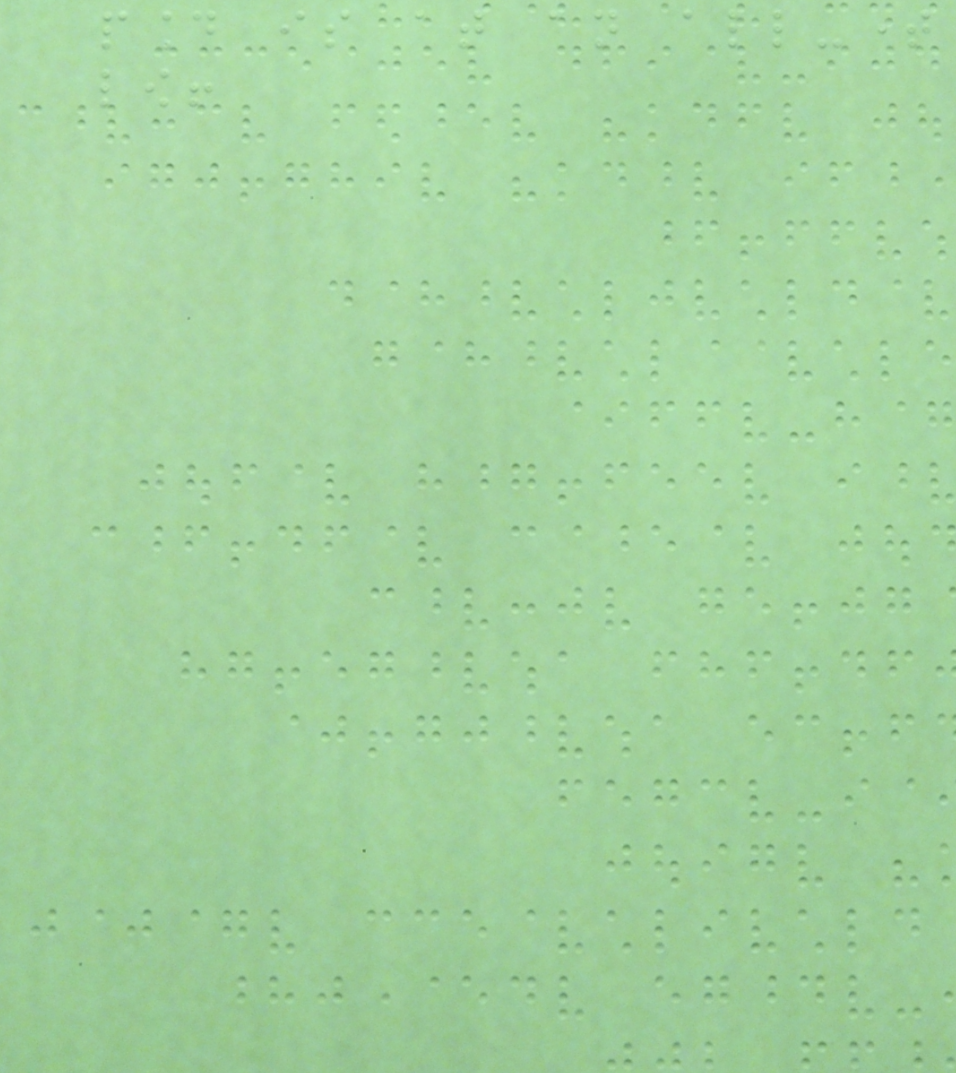pound is at an all-time
low!
